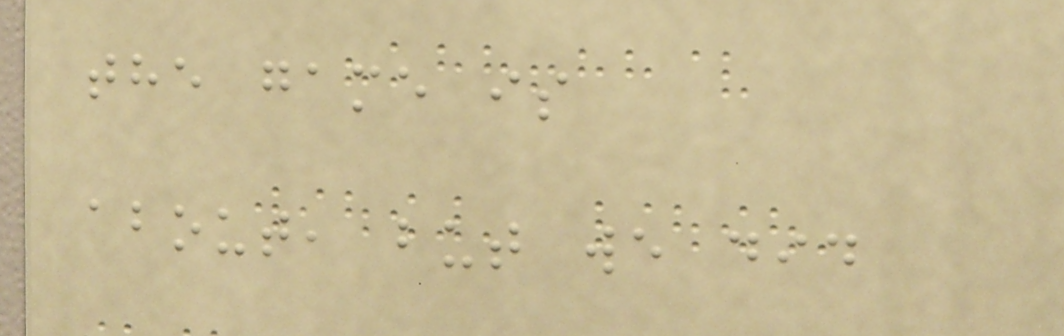the game is
about, but we did
